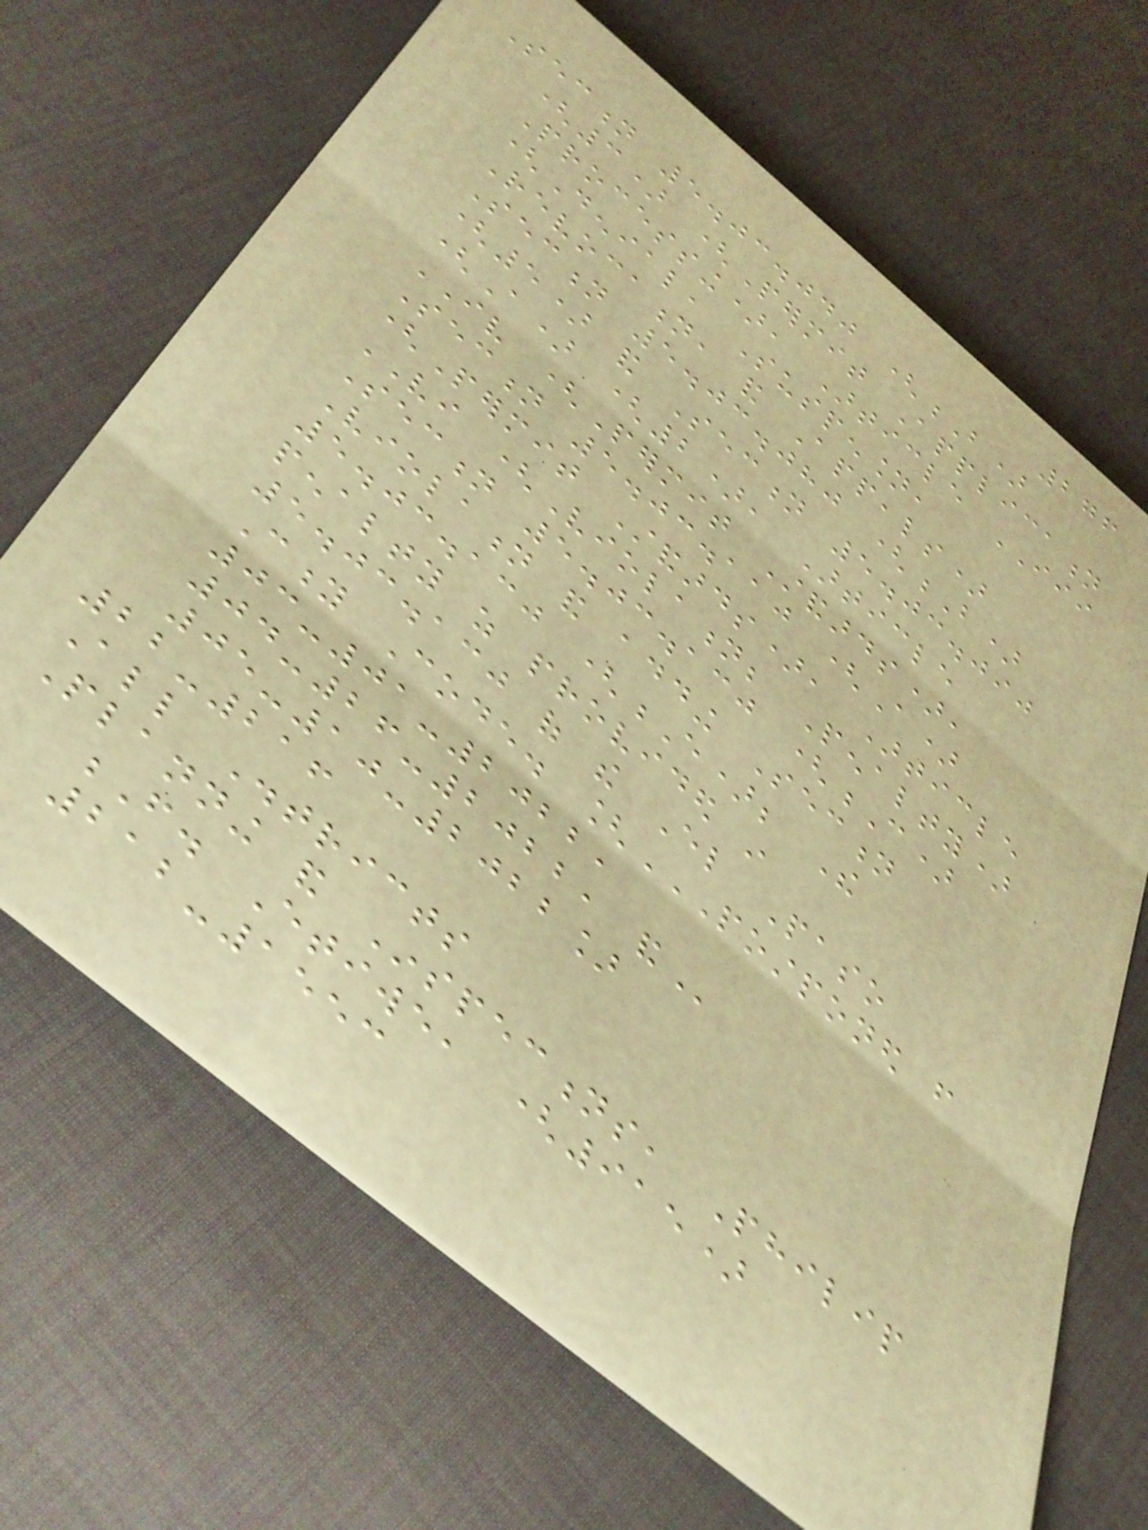276
Section 5.03.040 (B)
(3) (Permit Application
Processing), Article III
(Denial, Suspension,
Revocation, and Appeals)
Section 5.03.080 (B)
(5) and Section 5.03.090
(A) (2), Article
IV (Permit Standards),
Section 5.03.110 (A)
(Permit Standards), Article
VI (Violation; Penalty)
Section 5.03.130 (C)
Violation and adding Section
5.03.130 (E); The
penalty as provided in
5.03.130 of the El Paso
City Code. [POSTPONED FROM
03-01-2022,
04-26-2022, AND
05-10-2022]
22-216
All Districts
Planning and Inspections, Philip
F. Etiwe, (915)
212-1553
